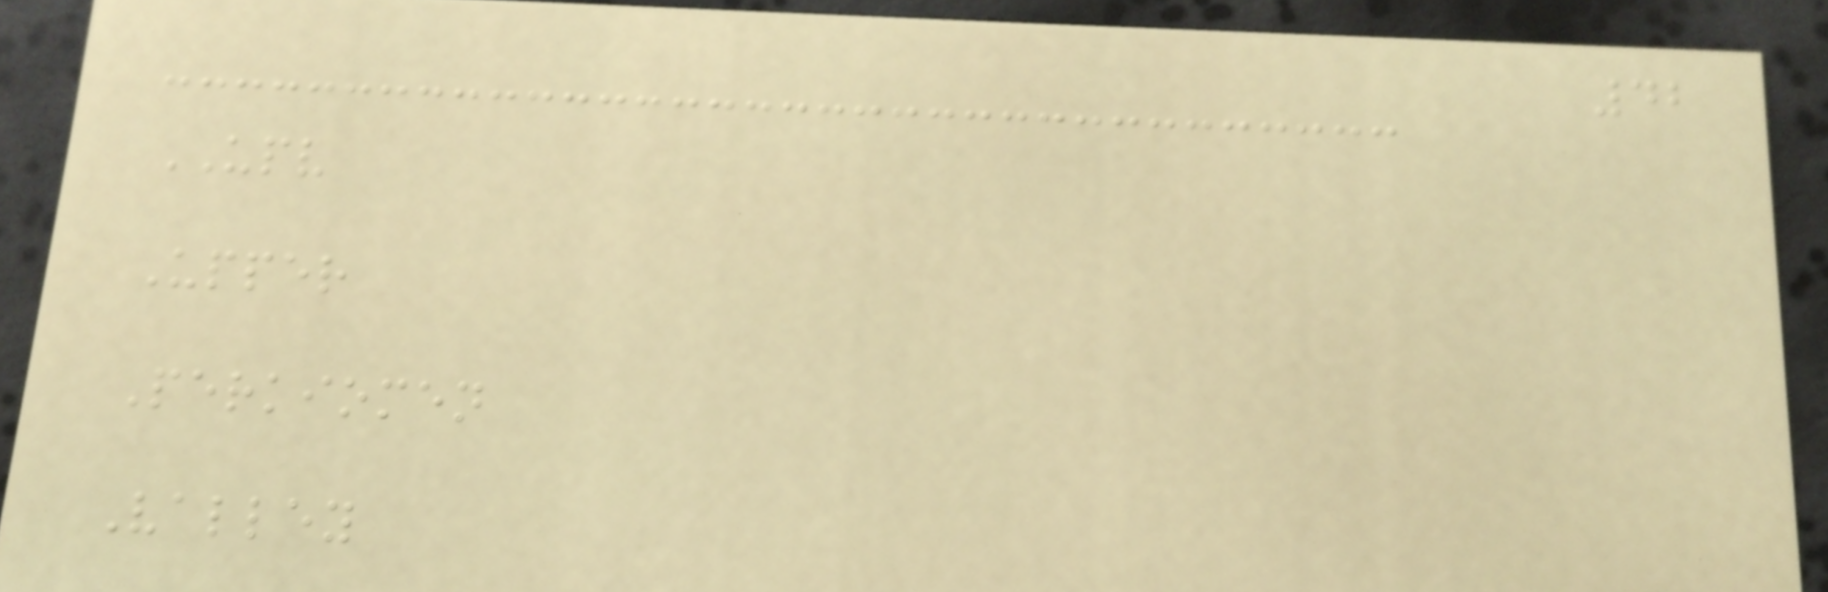42
UPV
Upper
Perkiomen
Valley
